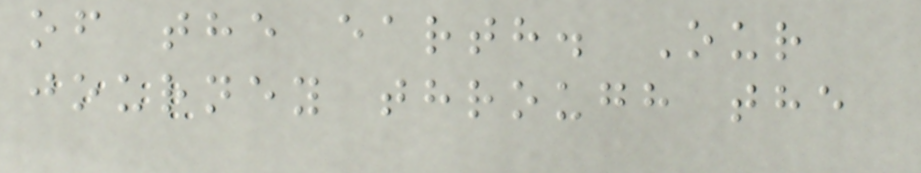of the earth. Our
journey through the
